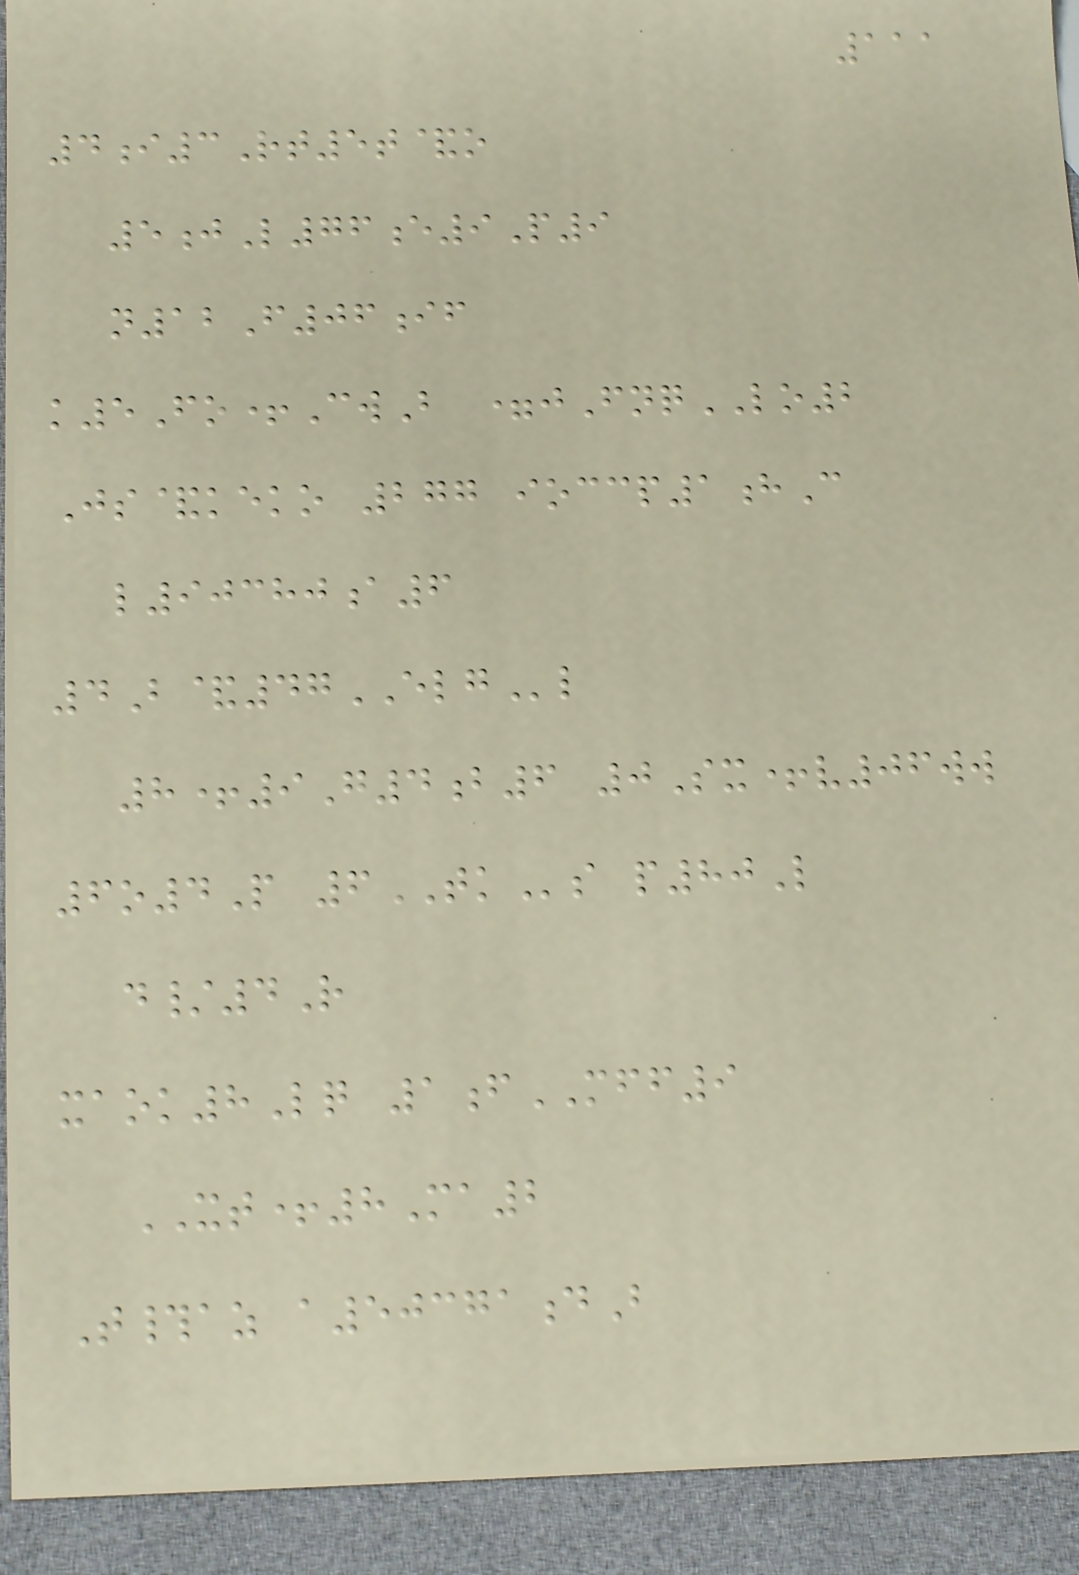111
4i3Rt5t&o
5jL76e9P9
n12F06if
k5Fo+CwB =jFnqLO2
Js&keko 277 ioccp1hC
l90380a6
4B&47ELGl
8+9G4b6 0Sx+v06ww
6o4P 6TKs p80L
d/4R
xaok8Lq 1fMFF9
XT+8Ma2
T#az a50371dB
